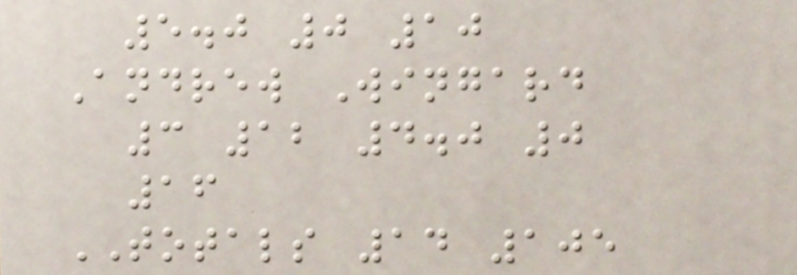5.0 0 10
Andrew Wingard
3 12 4.0 0
16
TOTALS 14 105
